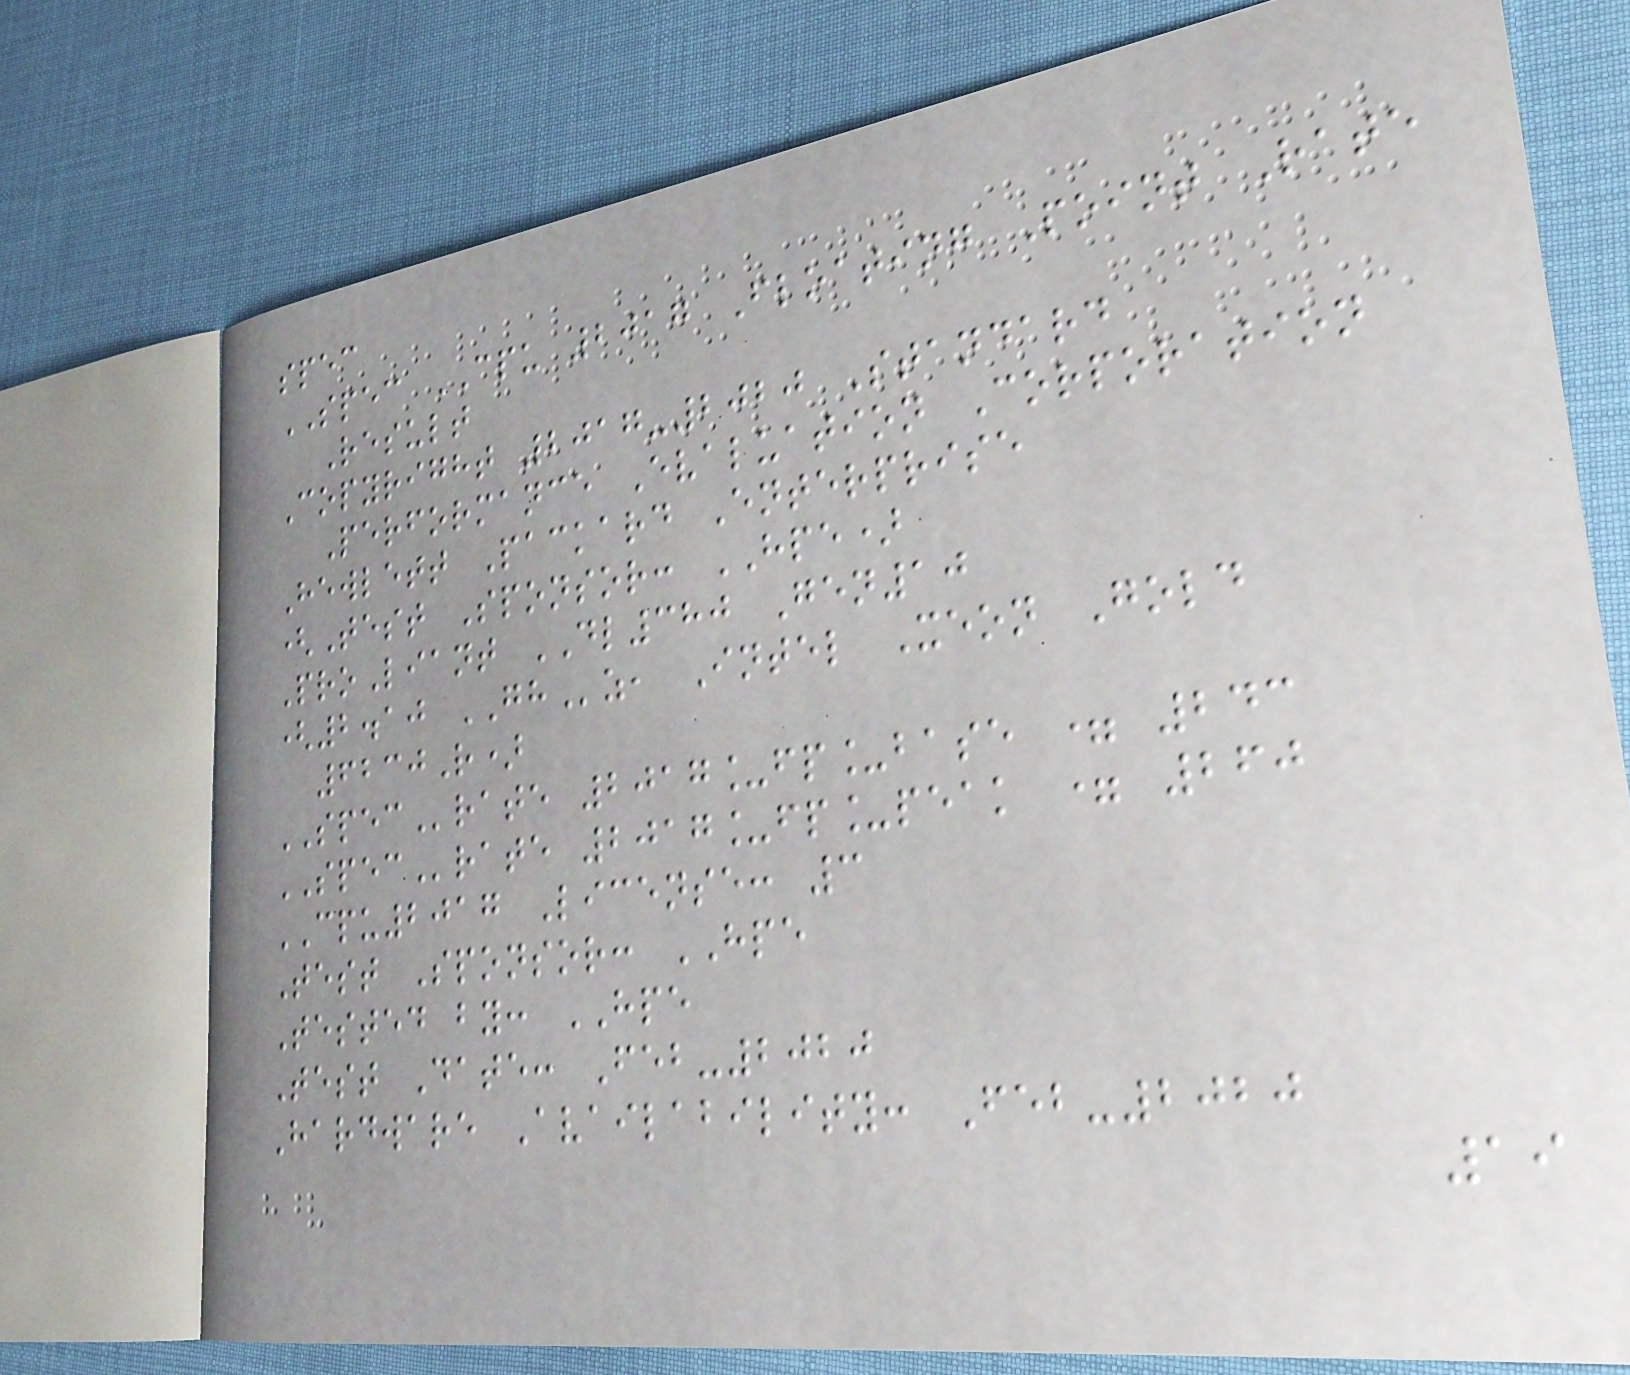spec
SPEC CPU 2017 Floating Point Rate
Result
Copyright 2017-2020 Standard
Performance Evaluation Corporation
Hewlett Packard Enterprise
(Test Sponsor: HPE)
ProLiant DL380 Gen10
(2.10 GHz, Intel Xeon Gold
6230R)
SPECrate 2017_fp_base = 243
SPECrate 2017_fp_peak = 260
CPU2017 License: 3
Test Sponsor: HPE
Tested by: HPE
Test Date: Feb-2020
Hardware Availability: Feb-2020
19
